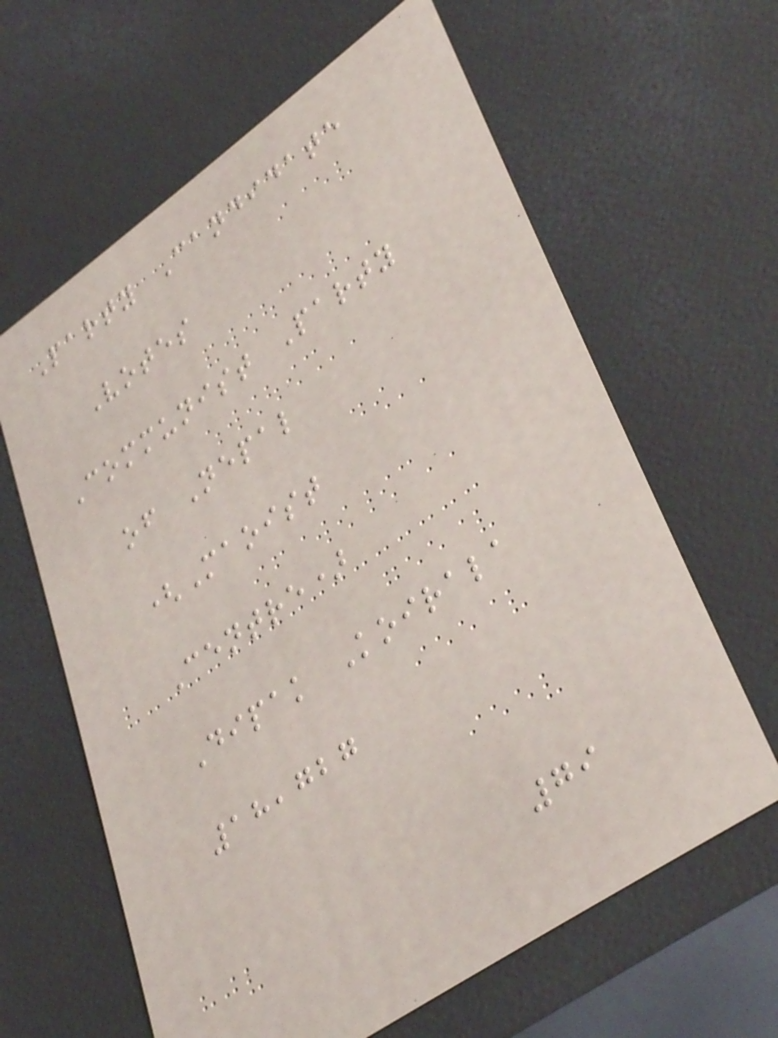Party Candidate
Votes
Communist Party
of Nepal
(Maoist
Centre)
Dipak Koirala
18,727
79
